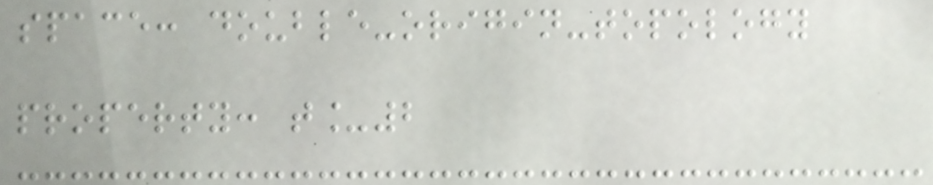space: double-origin-topology
property: t_2
